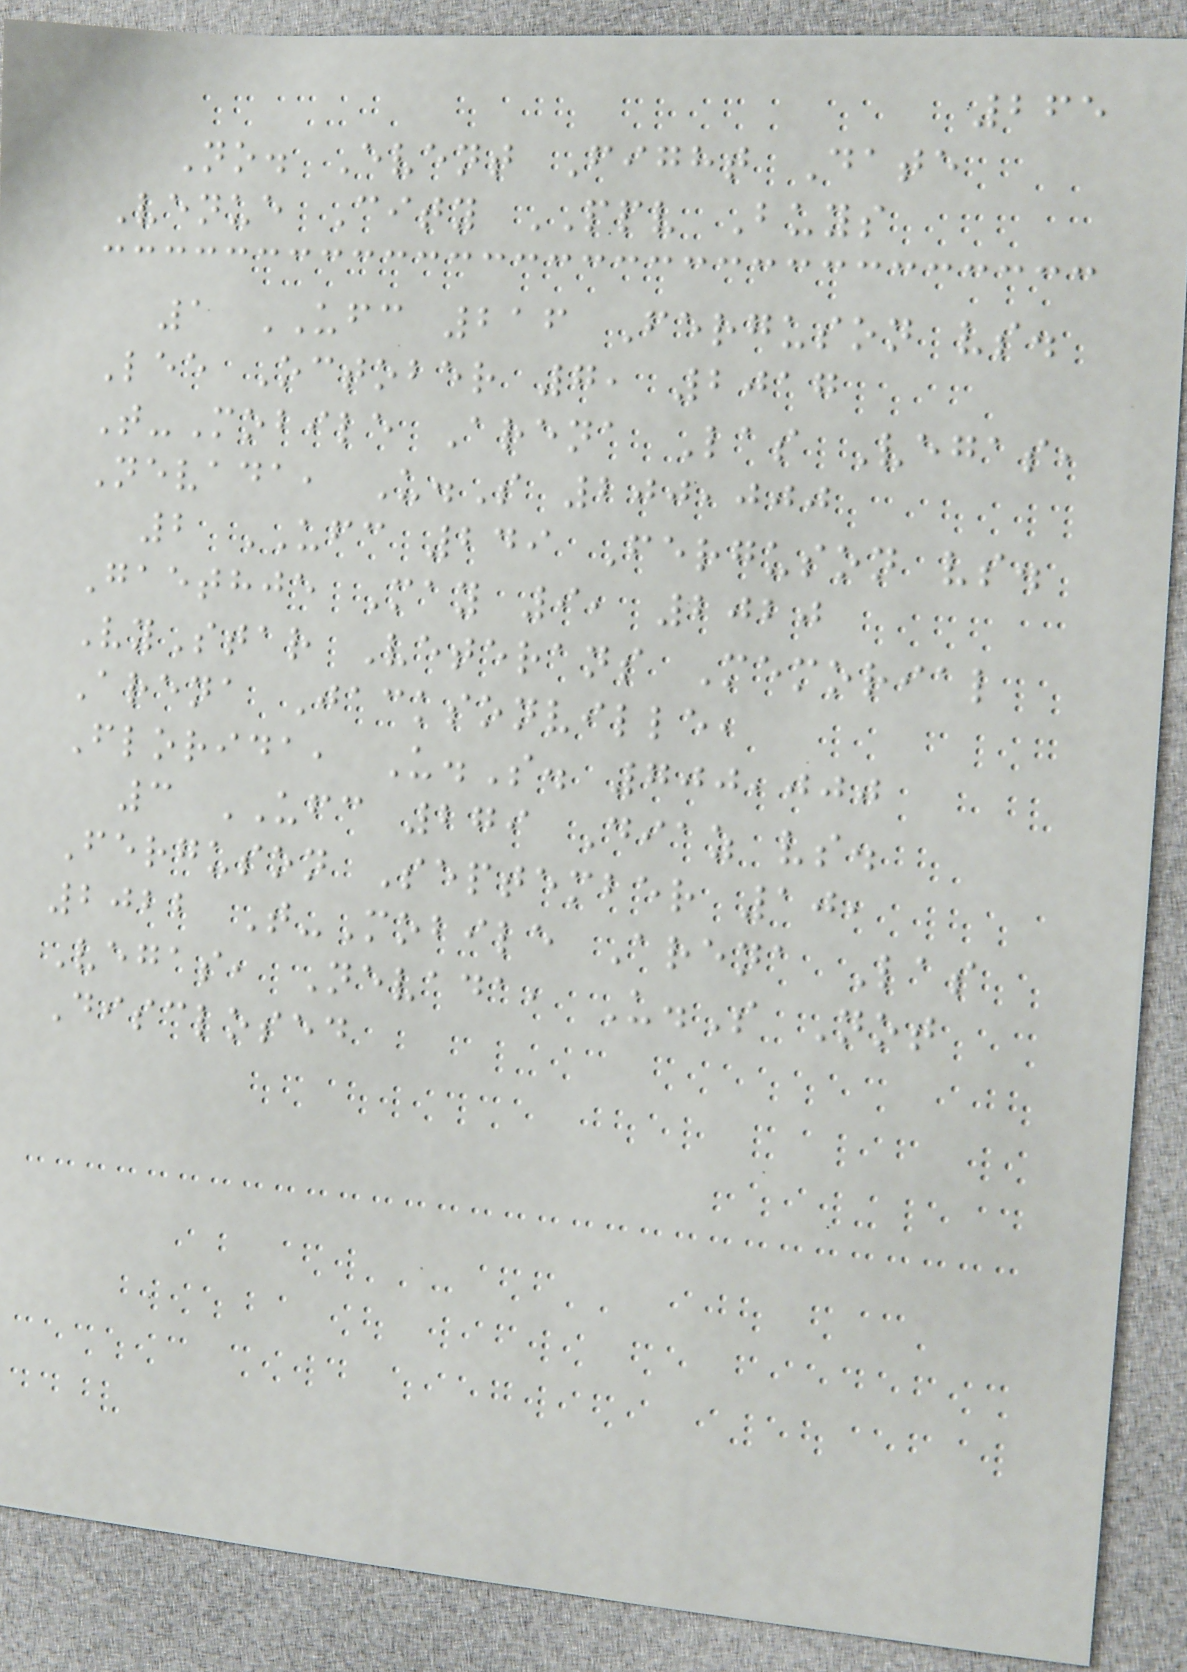265
No. Event Fight Date
Venue City PPV Buys
1 UFC 216 Ferguson vs.
Lee October 7, 2017
T-Mobile Arena Las Vegas,
Nevada, U.S 200,000
2 UFC 249 Ferguson vs.
Gaethje May 9, 2020
VyStar Veterans Memorial
Arena Jacksonville,
Florida, U.S. 700,000
3 UFC 279 Diaz vs.
Ferguson September 10,
2022 T-Mobile Arena Las
Vegas, Nevada, U.S Not
Disclosed
